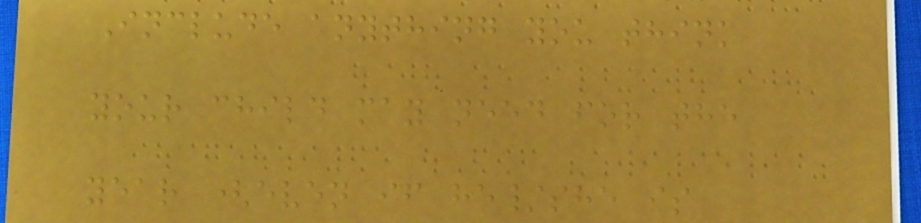Include anything you think
your child may need for the
year (even if he/she is
